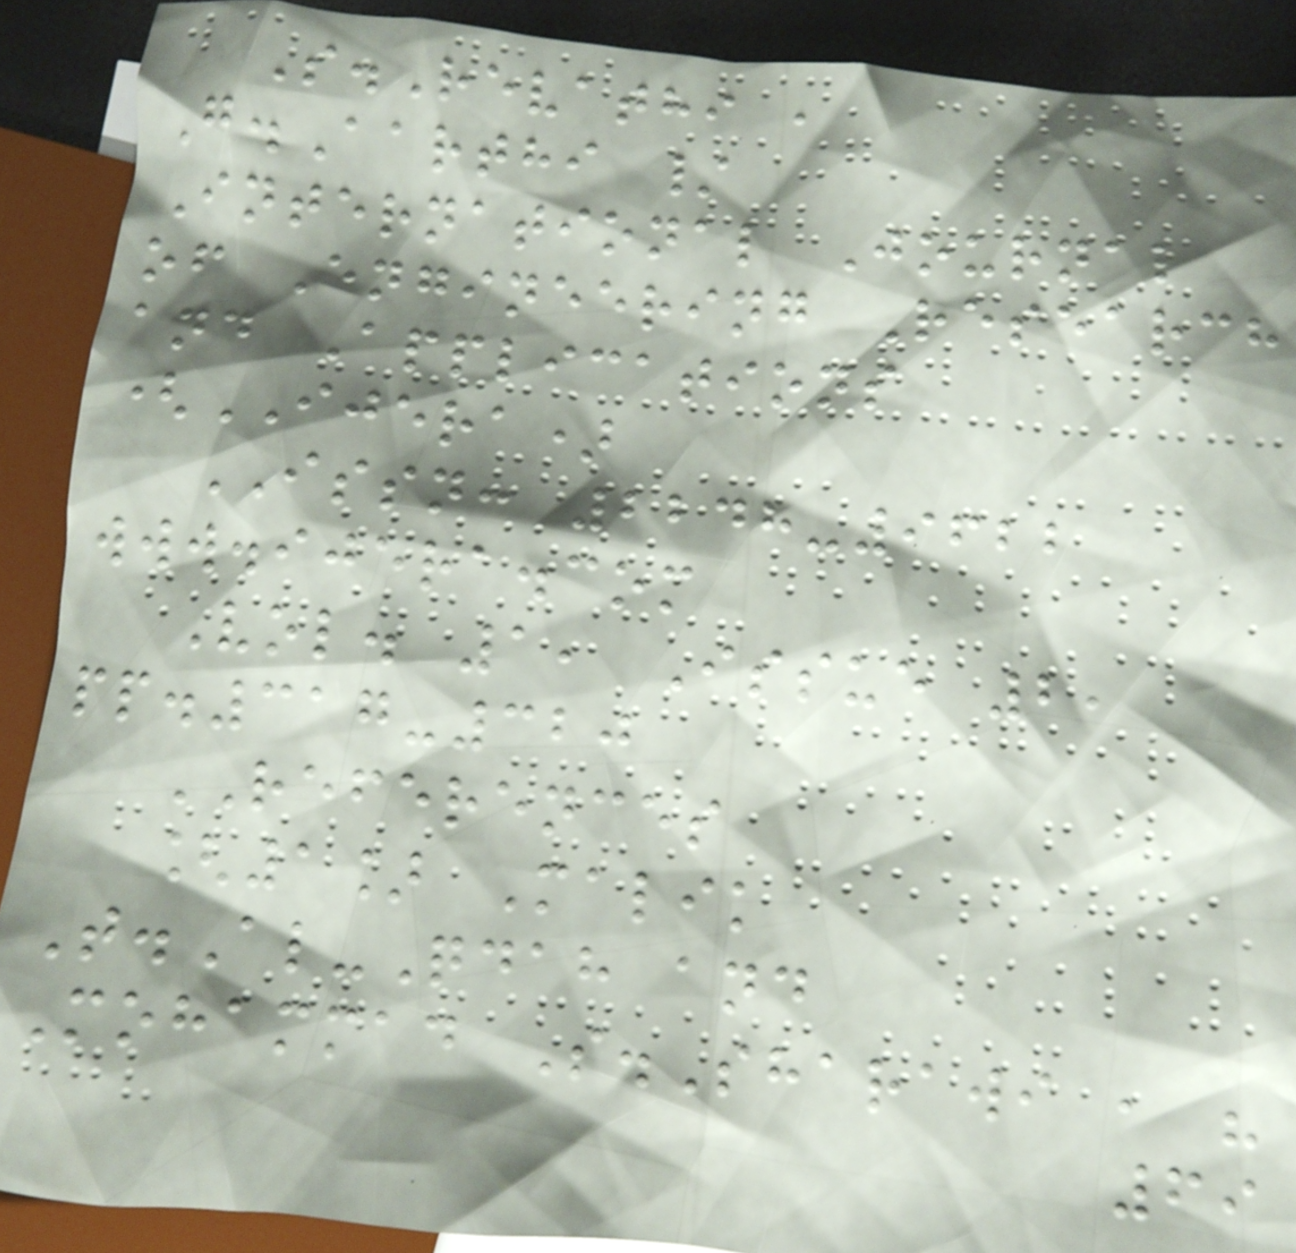S.Revathi ,
G.Aarthi /
International Journal
of Engineering Research
and Applications
(IJERA)
ISSN: 2248-9622
www.ijera.com
Vol. 1, Issue 2,
pp.317-320
REFERENCES
[1] Malik
T.Al-Qdah and
Mohammad S.Sharawi , "
69
